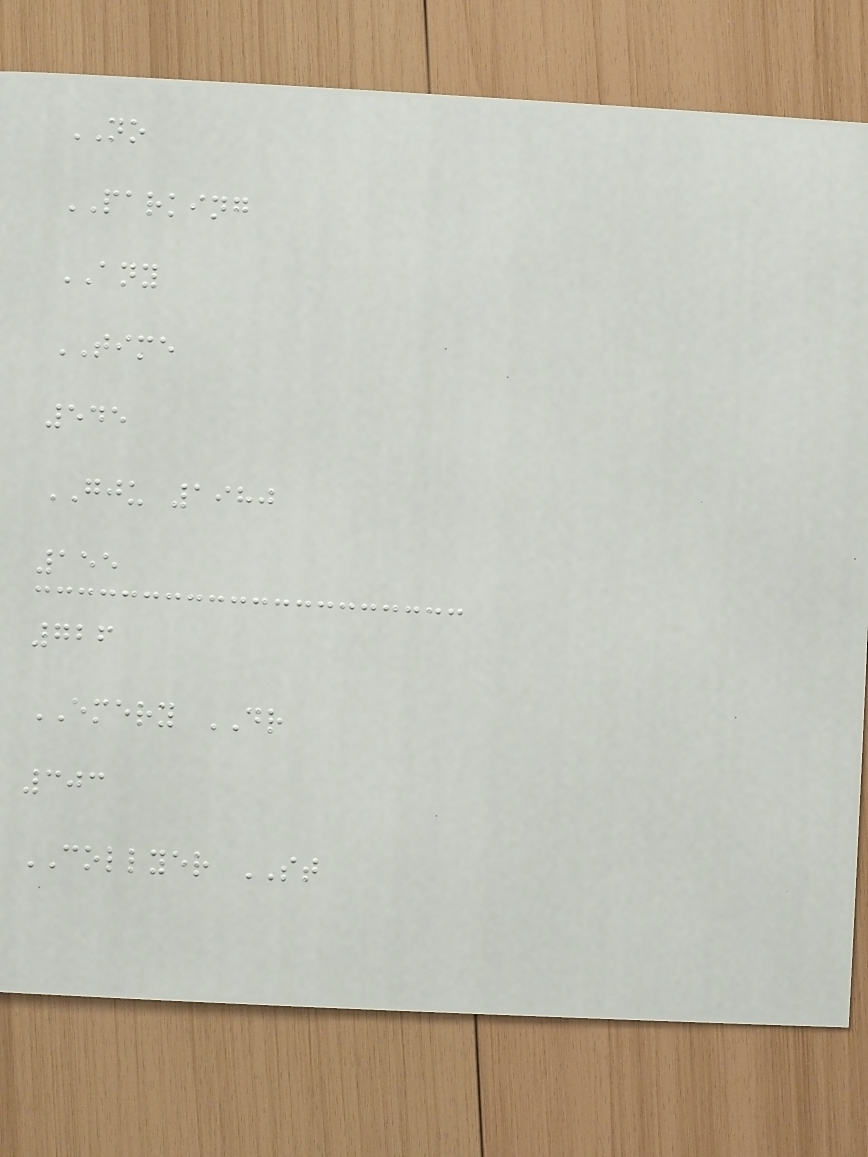NO
PARKING
ANY
TIME
545
GJU 1980
155
726
EMERY DR
303
COLLYER ST
